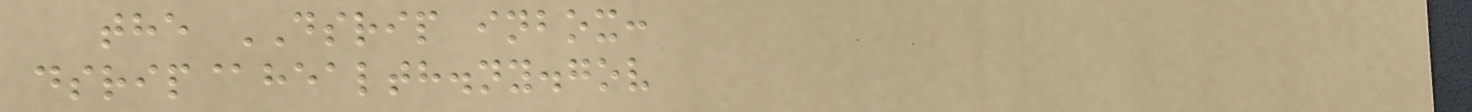the DSRIP inbox:
dsrip@health.ny.gov
